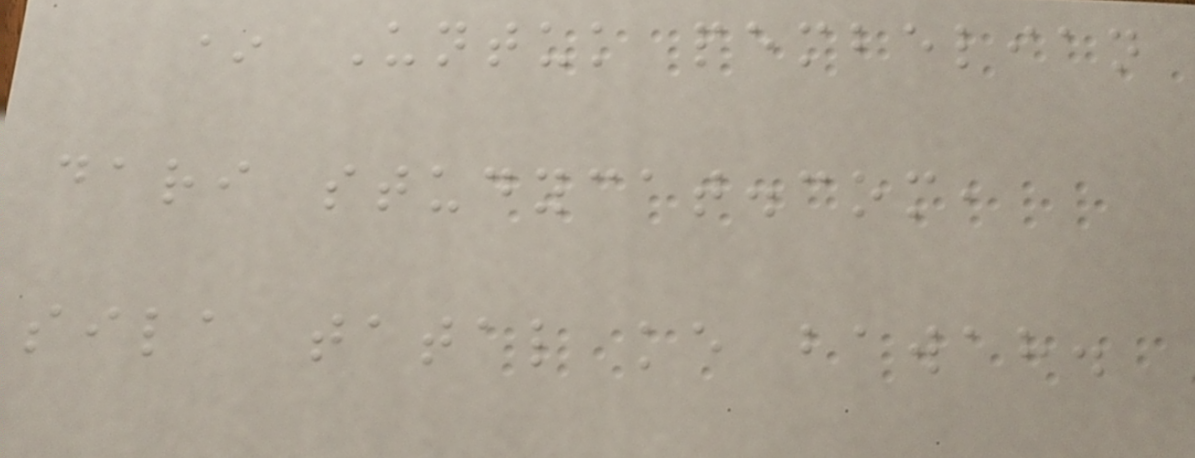* Untuk pembelian
dari studycat.com,
sila tatal ke bawah.
